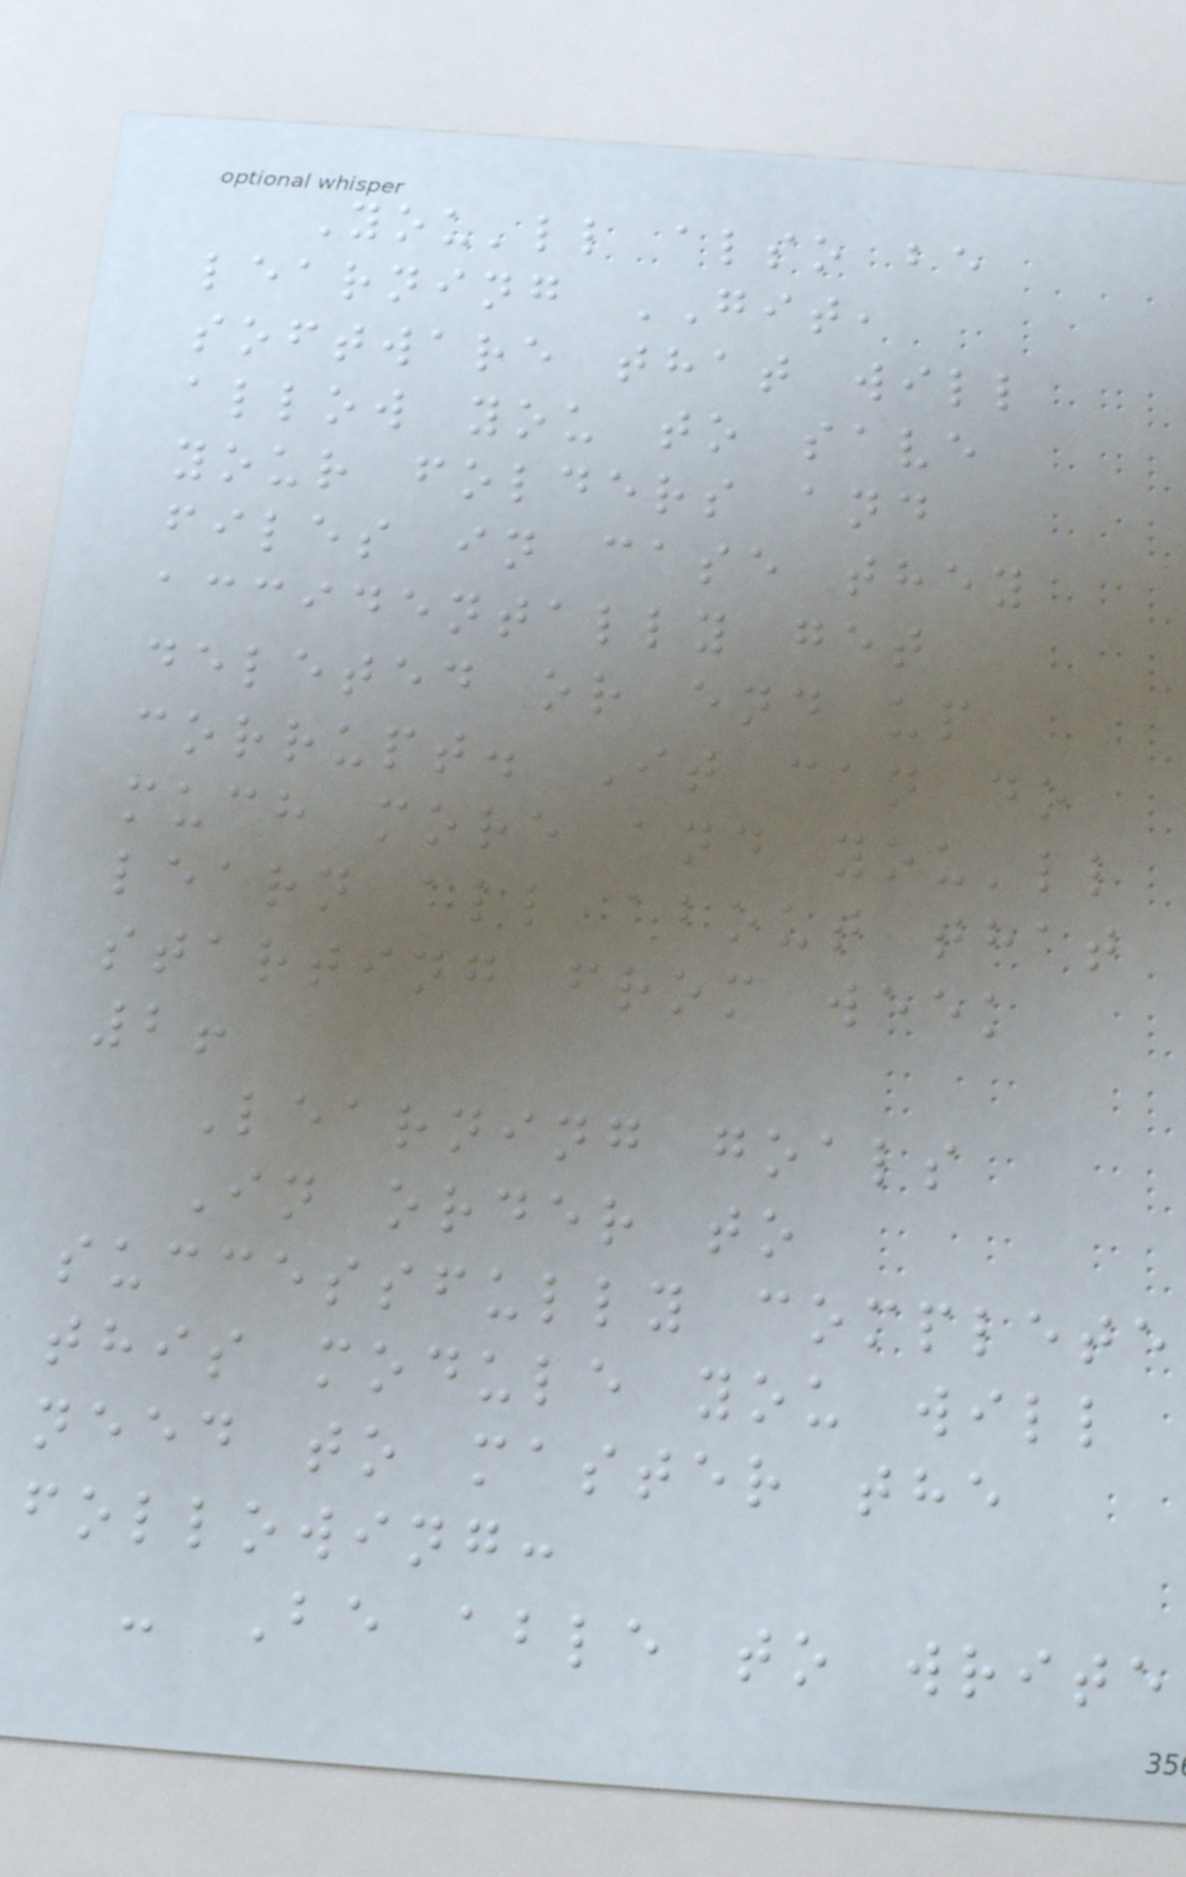You'll also be
learning GIT,
software that will
allow you to save
your folders and
files in case they
accidentally get
deleted or end up
corrupt. It can do
much more and you'll
learn all about that
starting from week
2!
Learning goals
In order to
successfully complete
this module you will
need to master the
following:
- Be able to write
